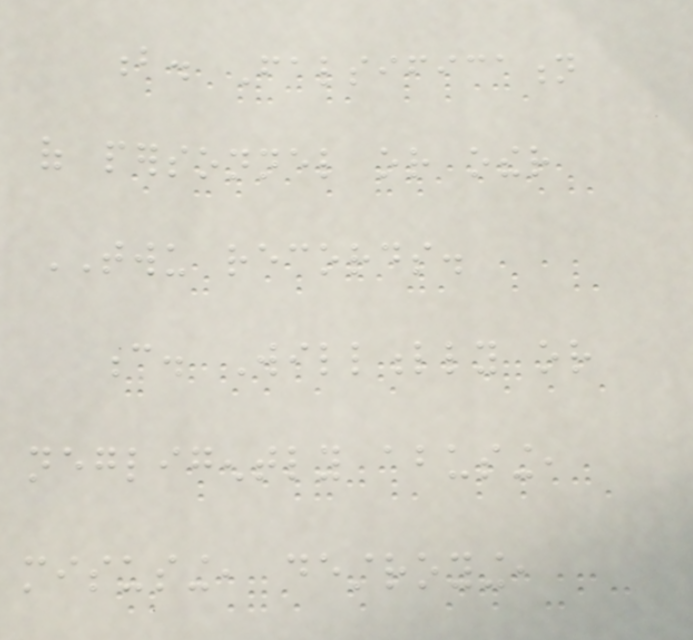b. Falsification
of personnel or other
TWU records.
c. Willfully or
negligently abusing,
misusing, destroying,
